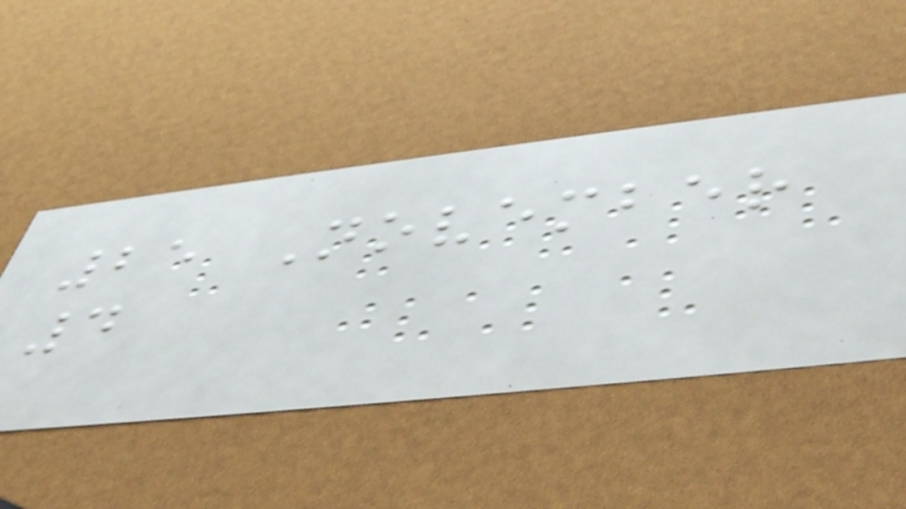25 November
4
